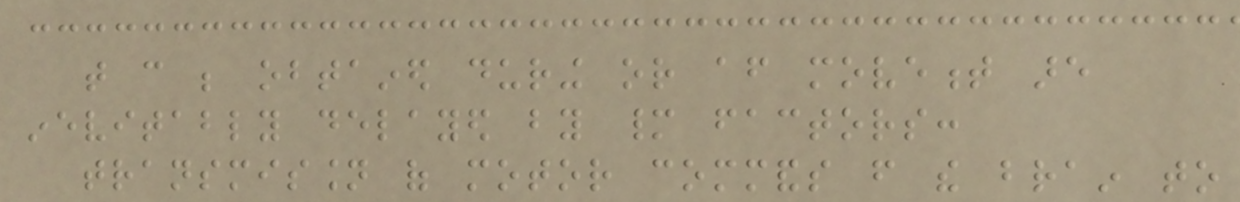that can be obtained during or after movement are
inevitably delayed by many factors:
transmission of motor commands from the brain to
